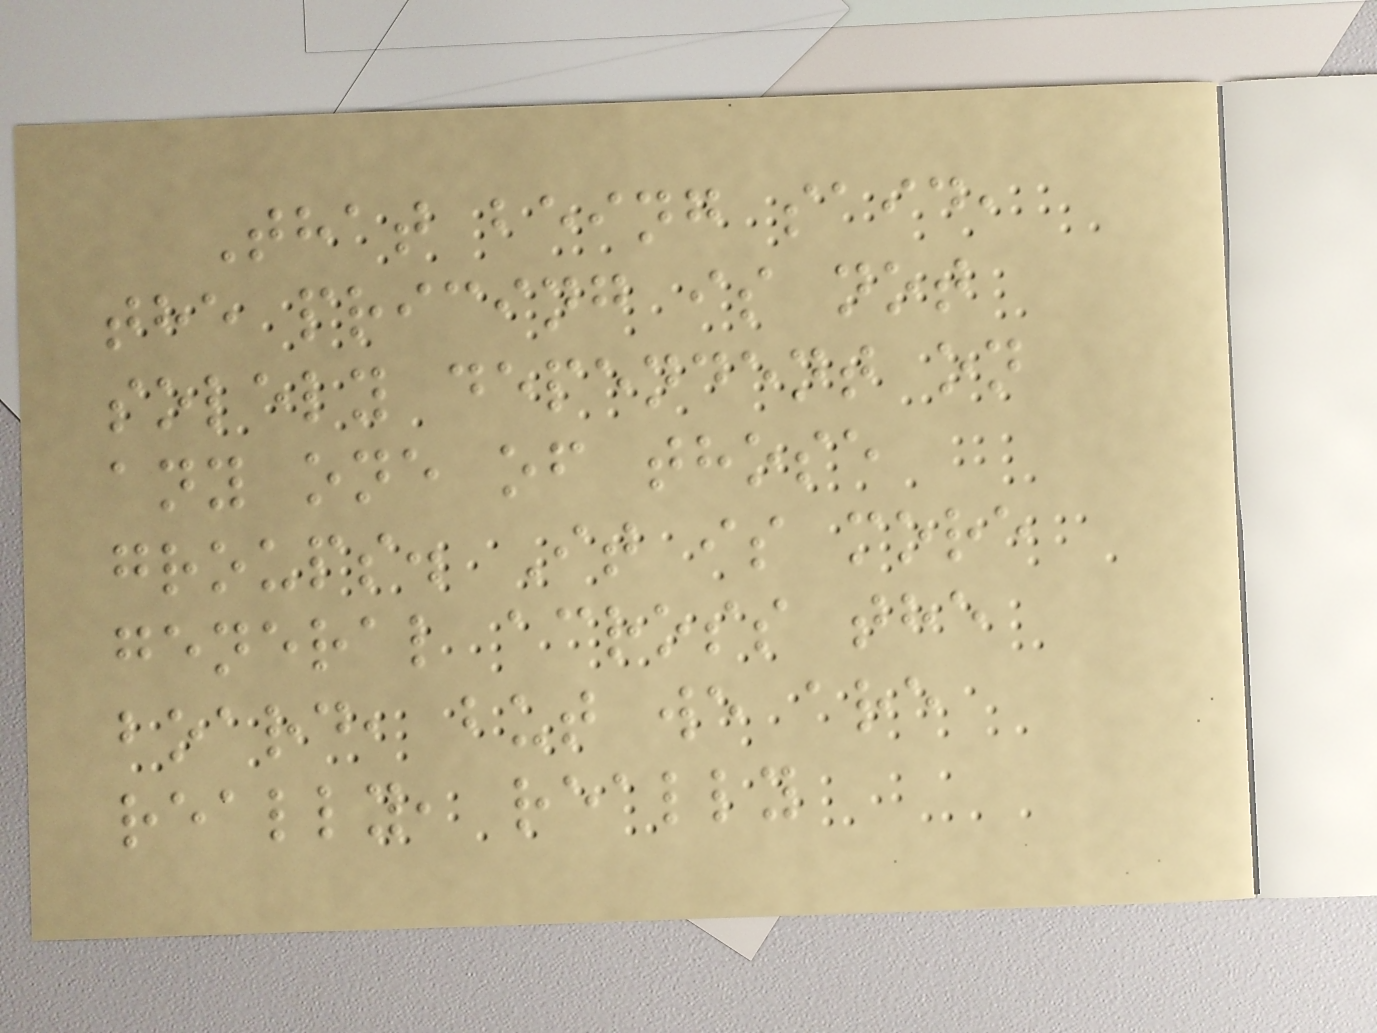That being said,
the pricing is not
solely dependent on
any one of those
groups. It is more
general across the
board, but we are
really, really
